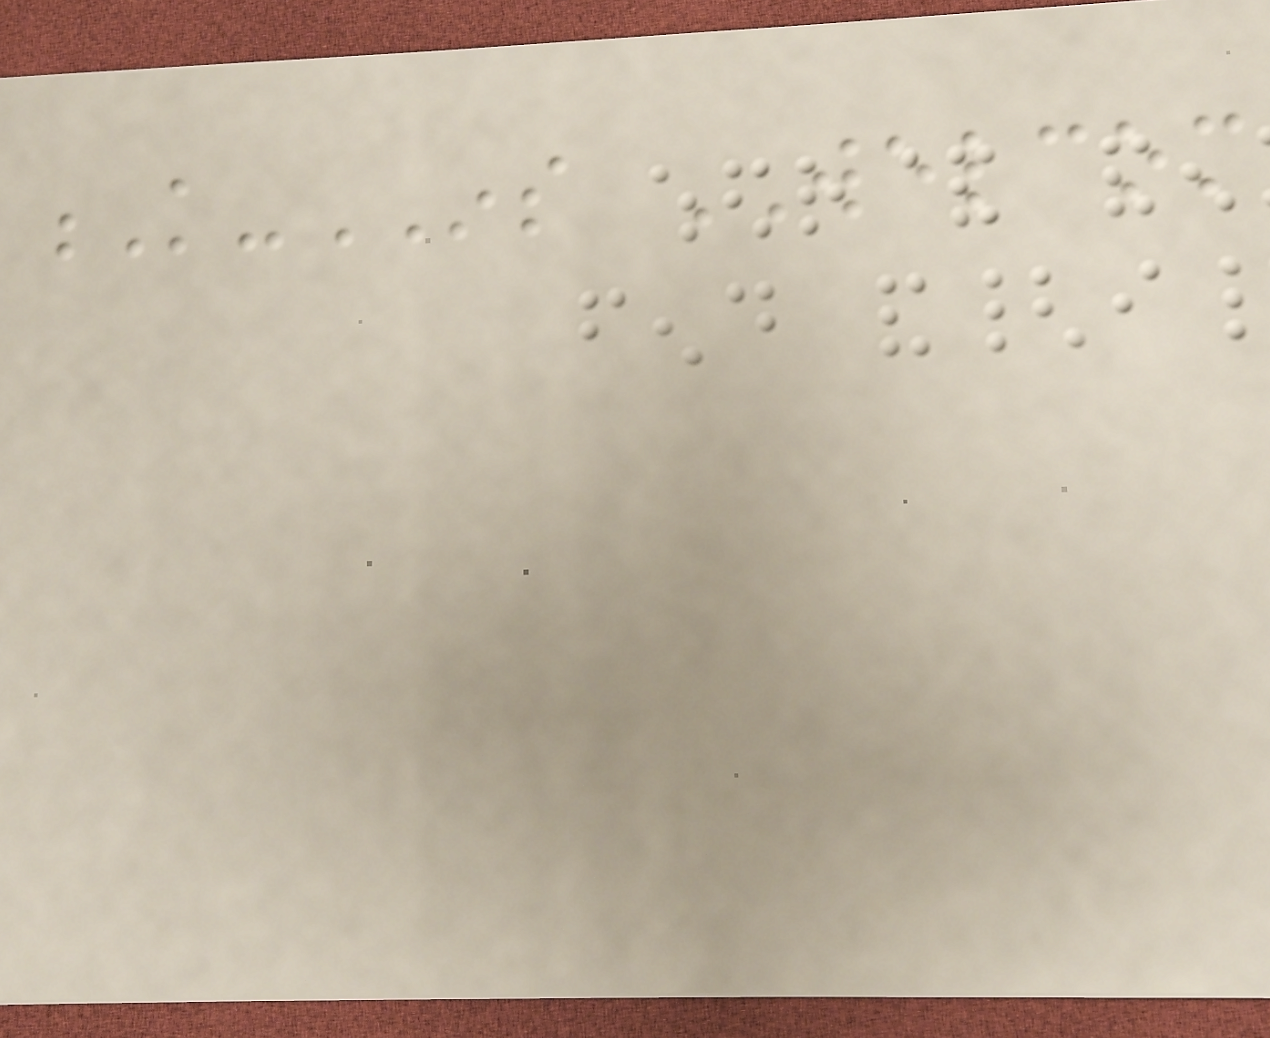K-INS WELCOM
